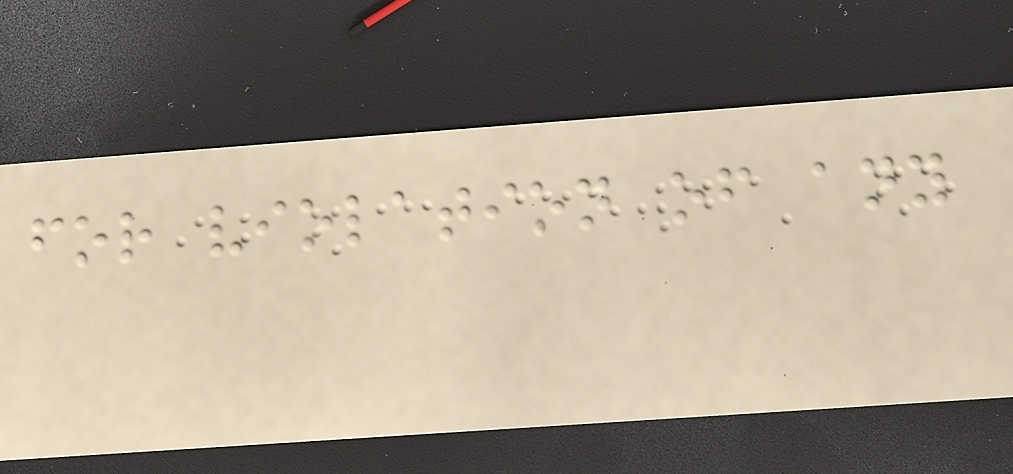for violation of any
